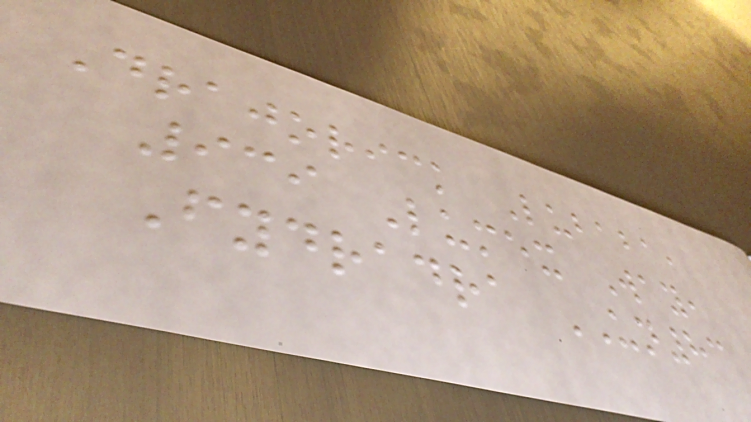Drajorick Lubaba,
939 Lumex Way,
Fydradra UN83
